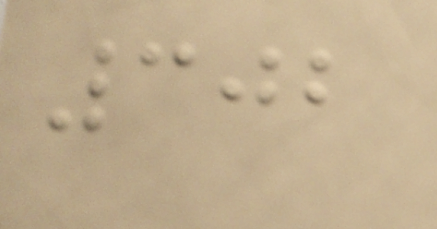302
